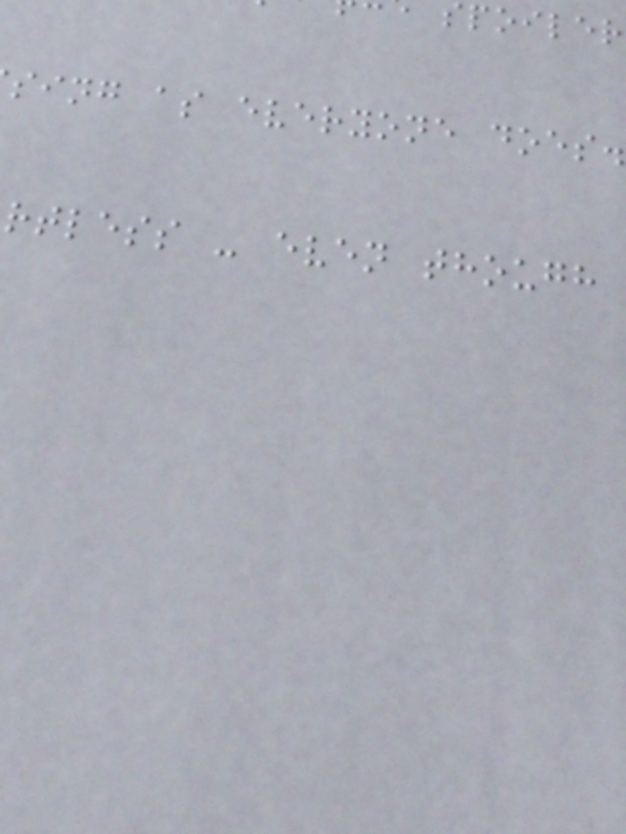sing as everyone does.
rtless - even though
